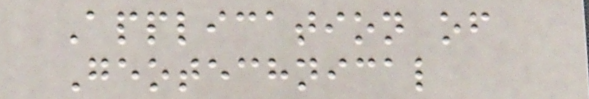Application of
Geotechnical
